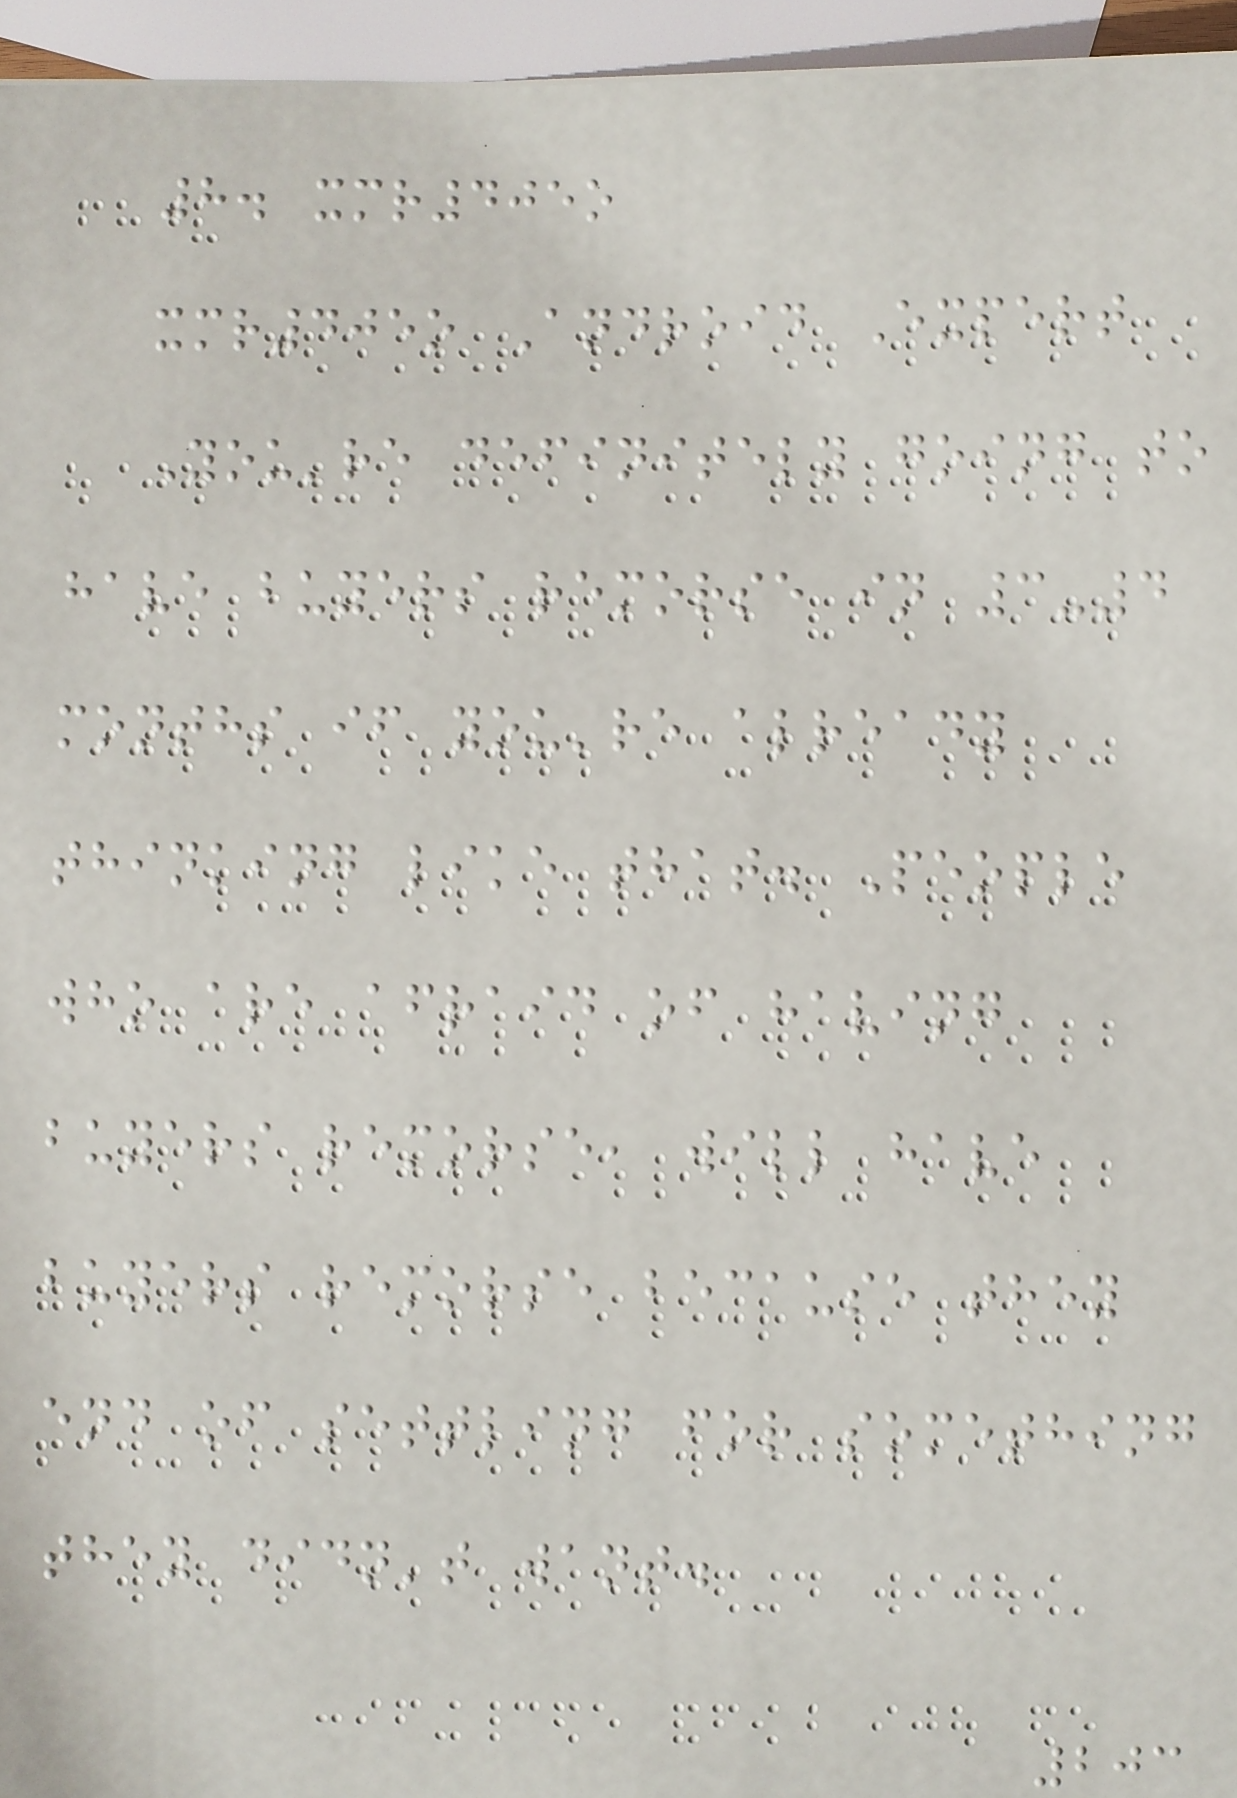8. xmr405o
xmr405o Android Expert
You're definitely going to
have buyers remorse in 3-4
months if you're already
thinking like that. People
who are afraid of having
buyers remorse, will have
buyers remorse because they
end of settling for something
they didn't want.
203
